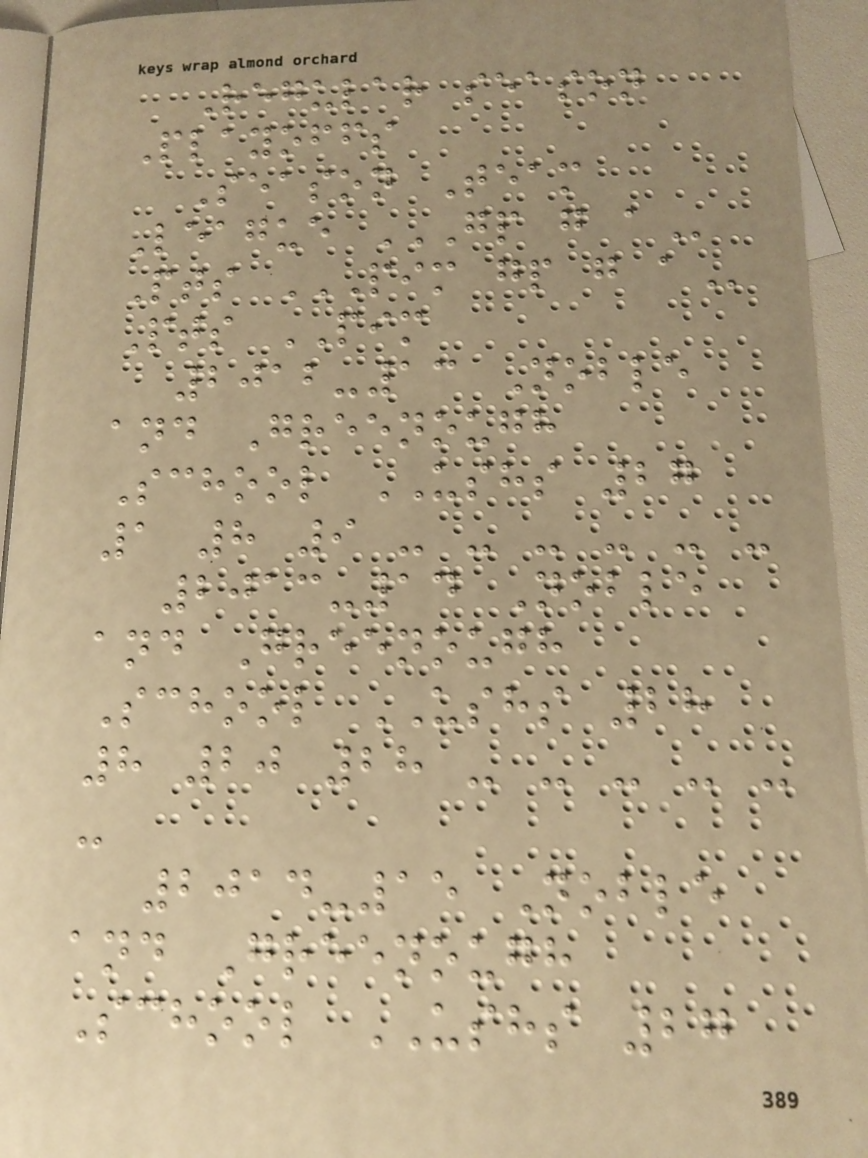Regular season
Playoffs
Season Team
League GP G A
Pts PIM GP G A
Pts PIM
2012-13 Noble
and Greenough
School USHS 27
1 8 9 - - - - - -
2013-14 Noble
and Greenough
School USHS 28
8 20 28 - - - - -
-
2014-15 Noble
and Greenough
School USHS 27
